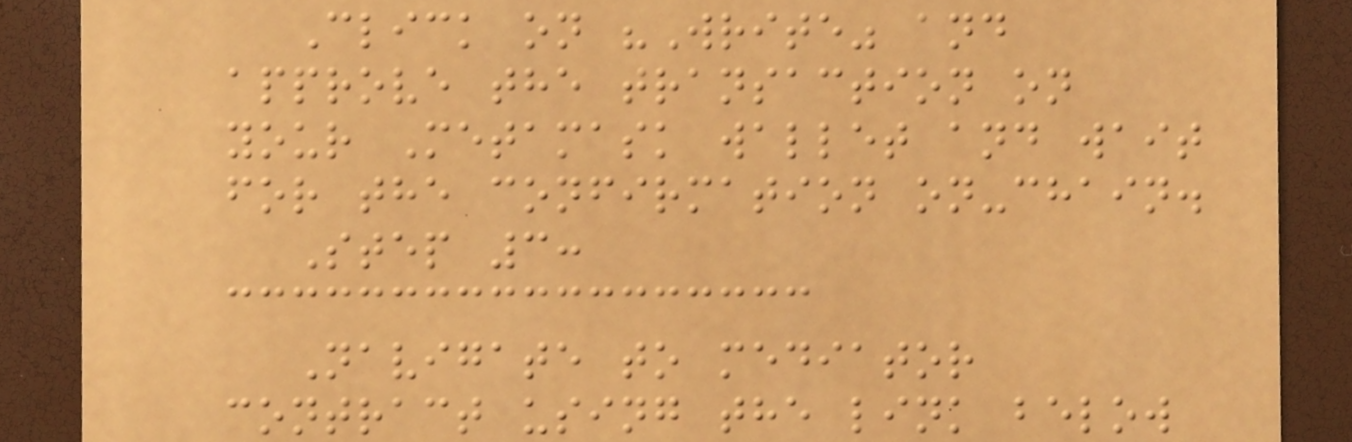Click on "Write" and
approve the transaction on
your Metamask wallet and wait
for the confirmation on-chain.
Step 3:
Navigate to mediator
contract using the link below
